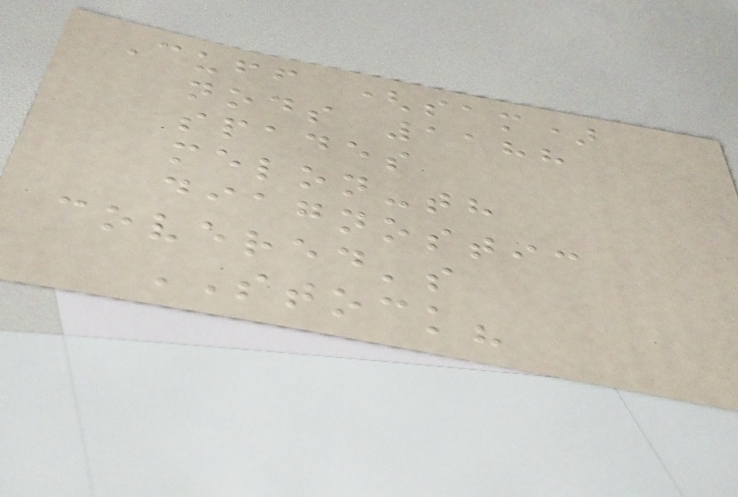Cuff (sam)
nods 1188
spades
melon-th
diagnostic
covered's
STOCK?
